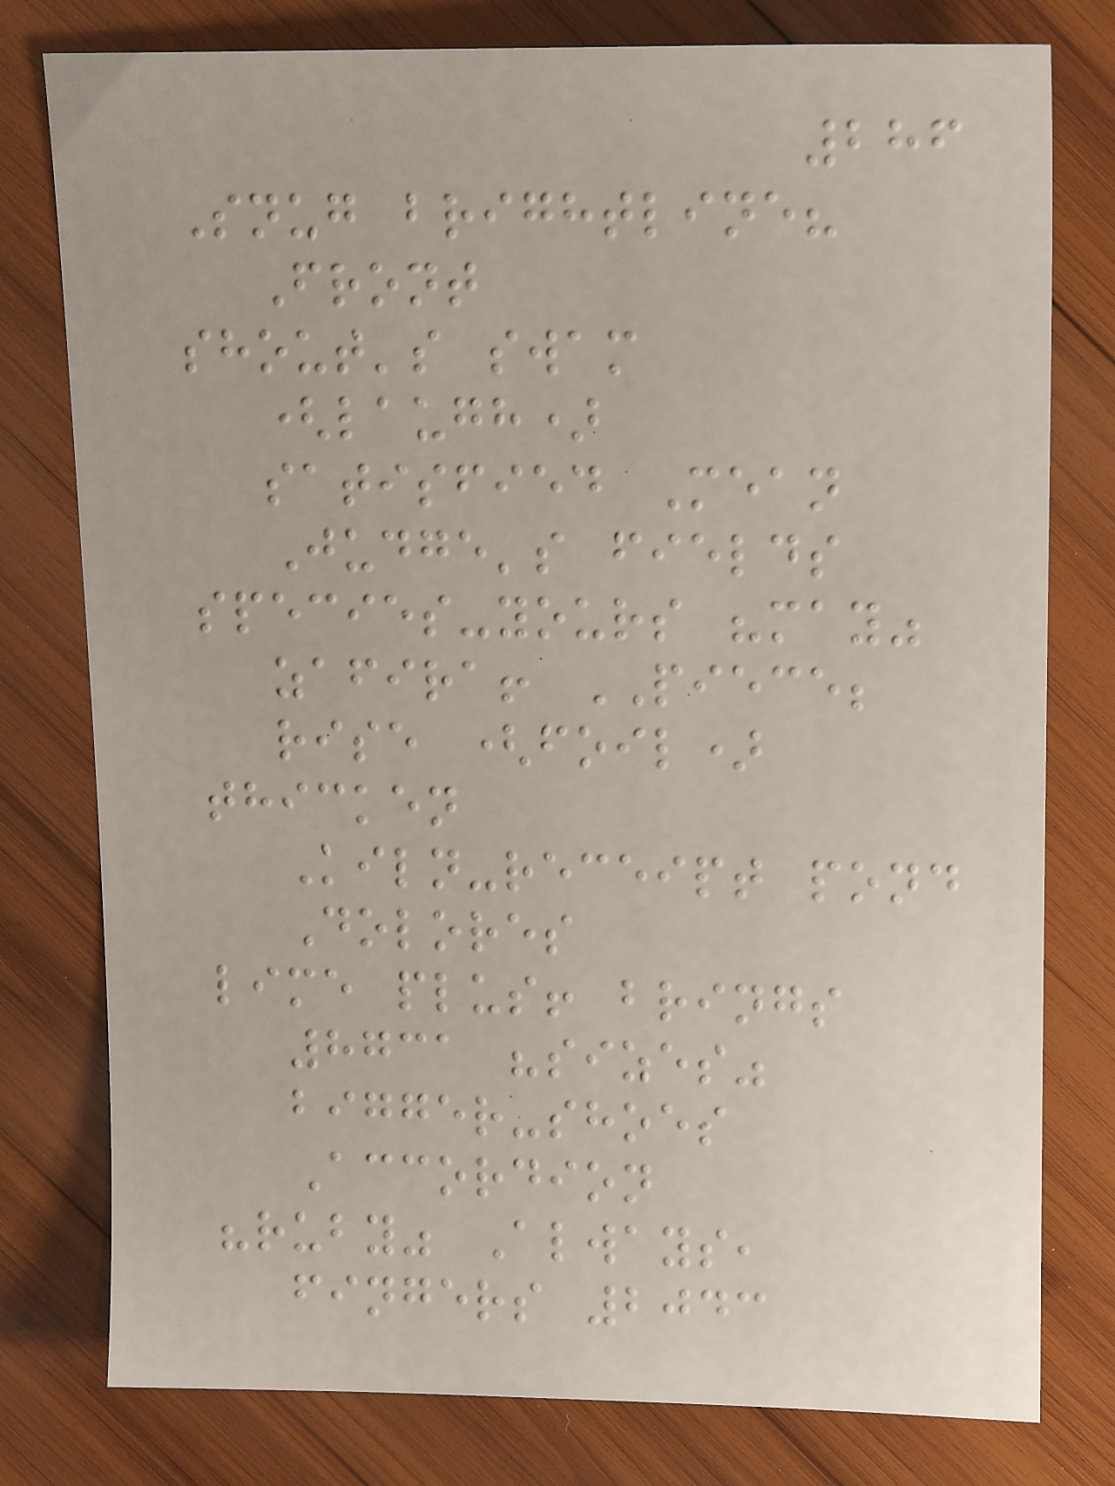286
Snug brightline?
Front
shout's swam
(laugh)
satisfied Mean
Judge's fields
species-yours "may"
zafira! PIECE;
rise (foil)
thicken
Kiln-receipt pond
Dolores
lime plus! brings
8731 "sizes"
bigger-shoes
Accordion
"ruby" Always,
fingers 2043
